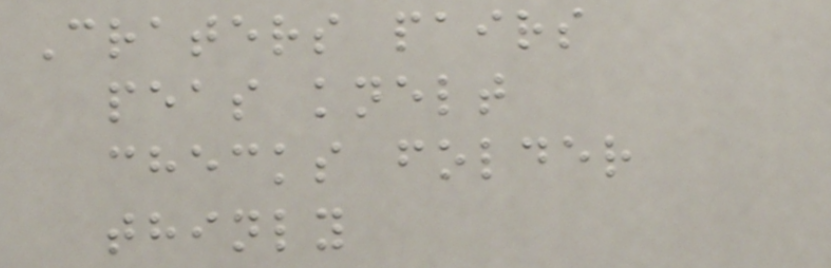Craters pairs
peas knelt
checks folder
thinly
